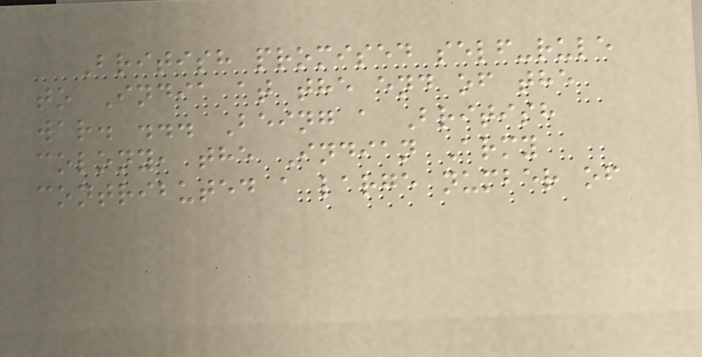British promised self-rule
to India at the end of the
war. ... Being a British
colony, the Indian Army
contributed a large number of
